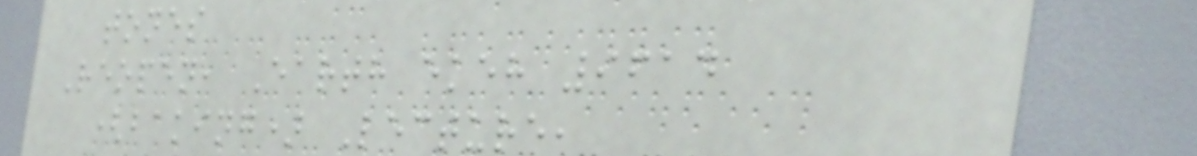tones
Reopen, Earth ekeh 9614
(baking) Lecture,
